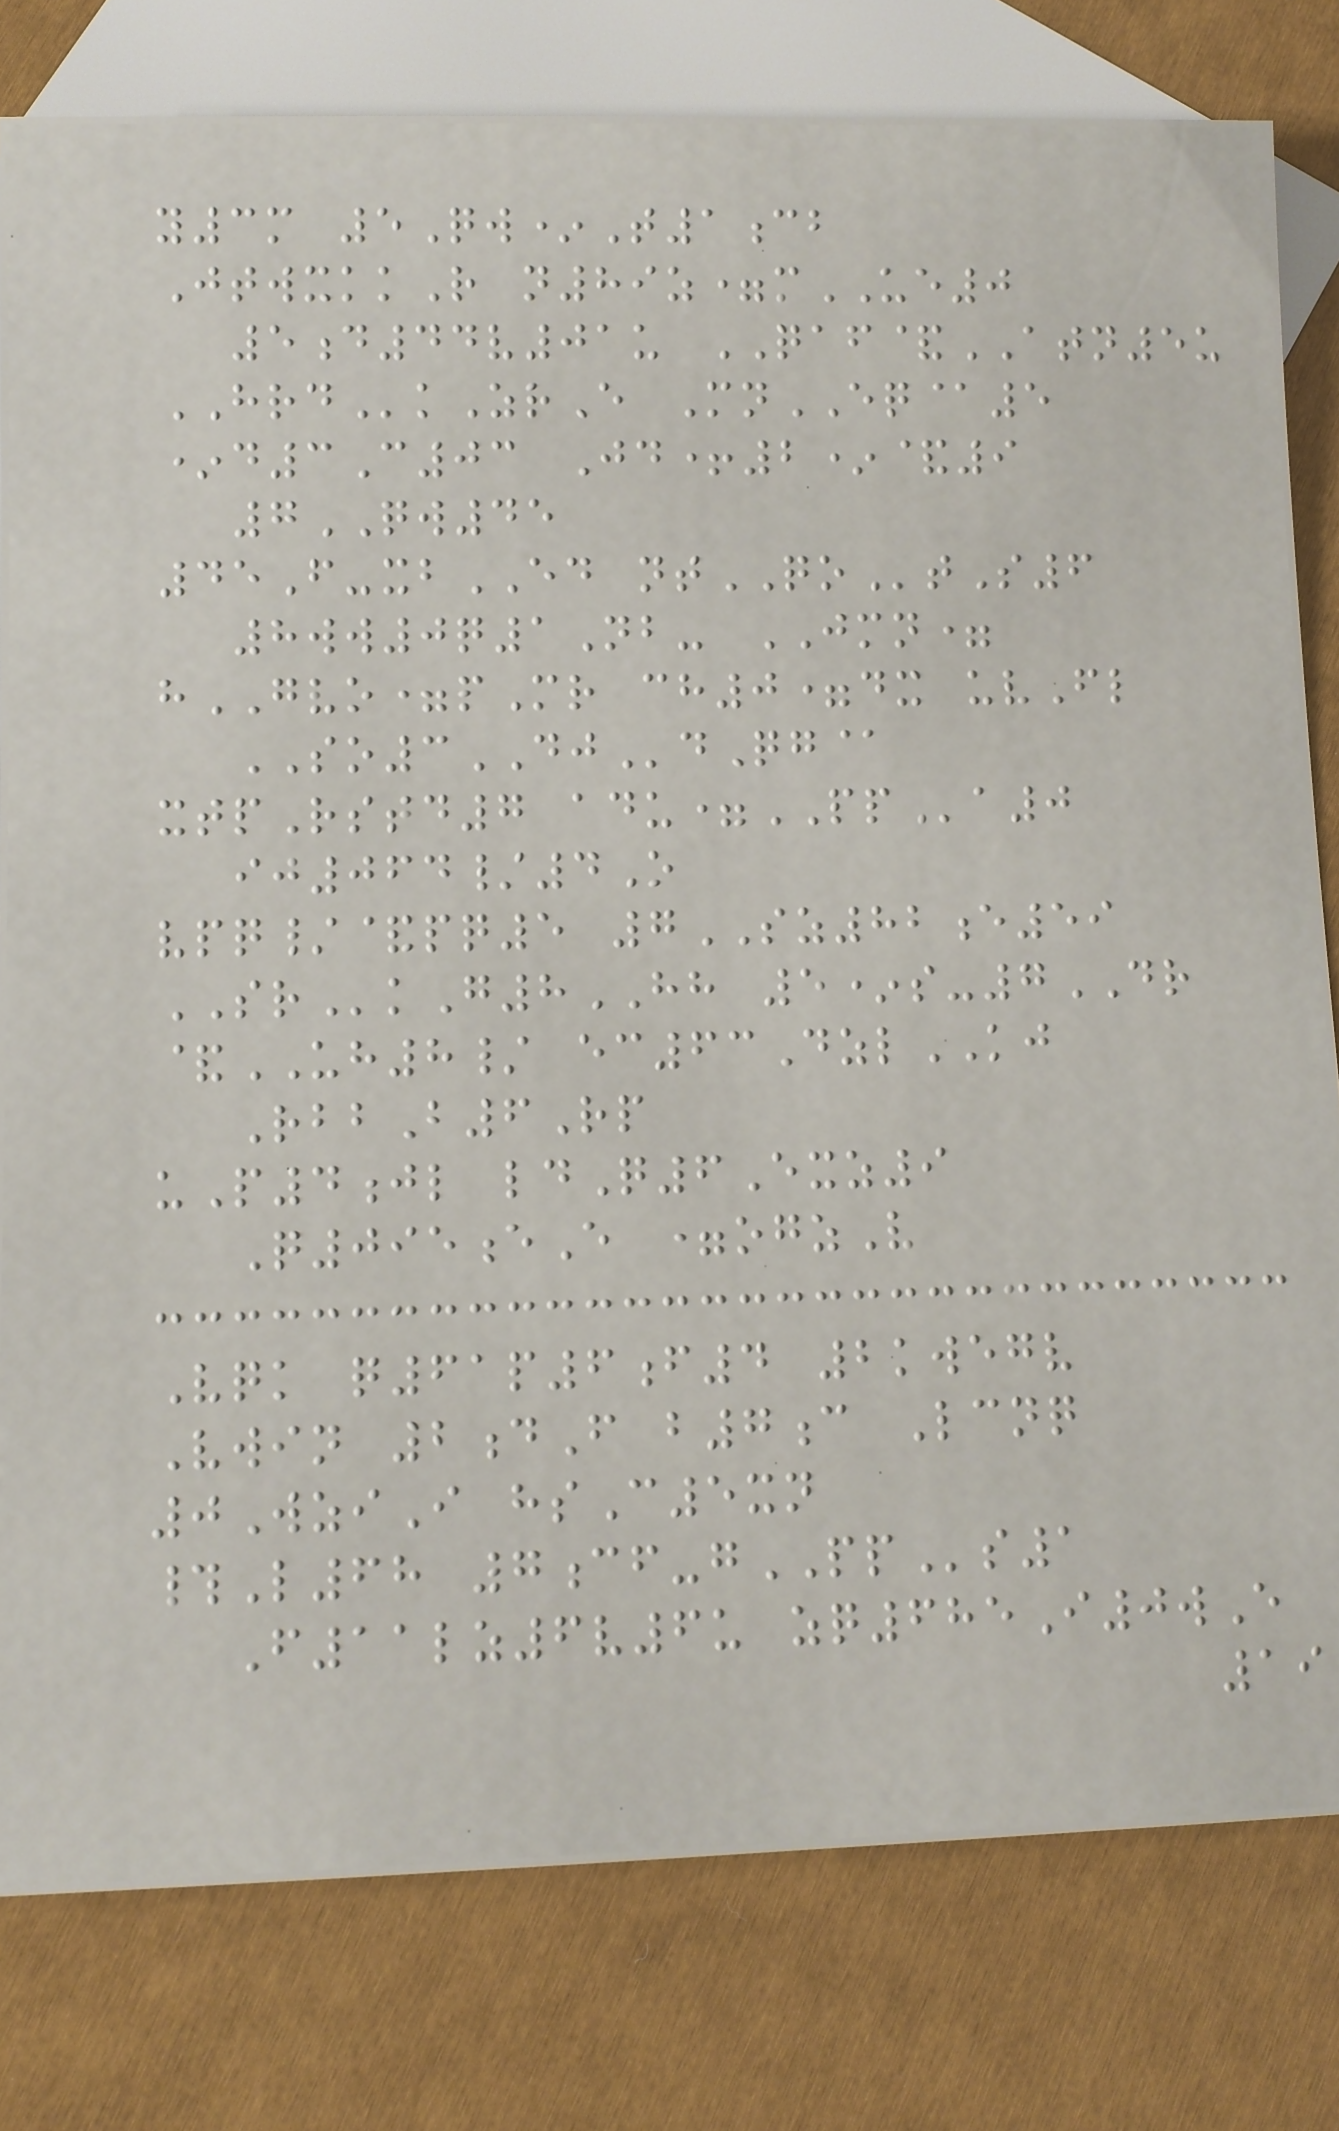y3m 5Qw*T1cb
JtwxkkR n89z=mUE0
5d44v01u QAF&ATN5u
HRDkZrE MnEQ@5
*d3C03 Jd+2*&9
7QW45
45F-xbED ntQOtS6
8ww0q1Nb- JMN=
hGVO=pMr ch0=dx uvFl
SO3DJdQg@
xtpRstd7 adu=PPa0
ij064/4O
vpq/&pq5 7SZ82e59
SRkG8HH 5*s-7DR
&UH8/ ec63DzlKJ
RbbB6Rp
uP4jl ldQ6Exz9
Q095eE =ogzV
Vqk q61p6f4 2kwegv
Vwin 2dF b7c Lcnq
0WziI hsC5xn
#L68 7cf-gPPs1
F11lz6v6u zq685I0wE
19
